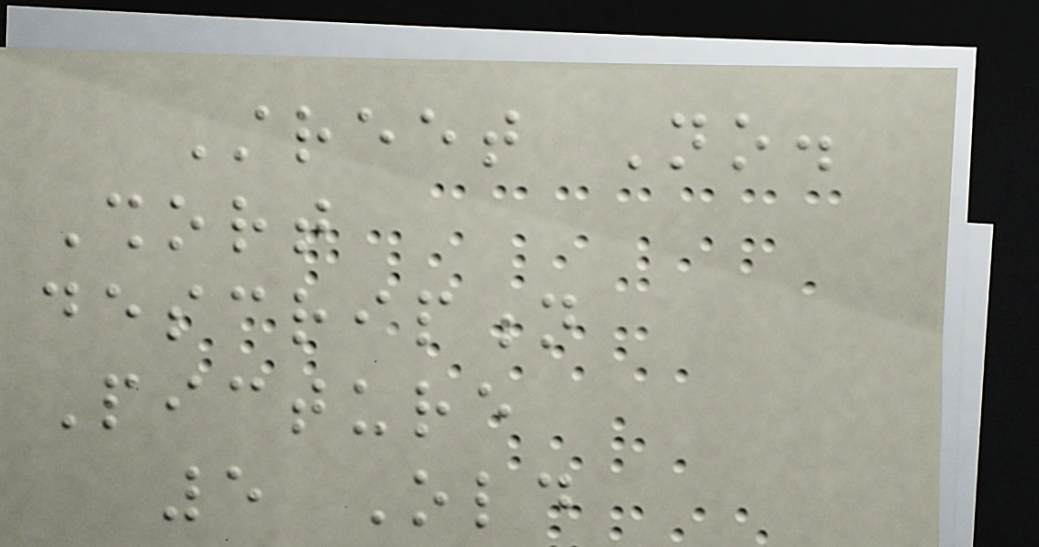Street No.
Short
description
Picture
5 Old
